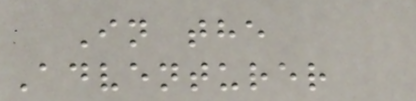In the
Adventurer
